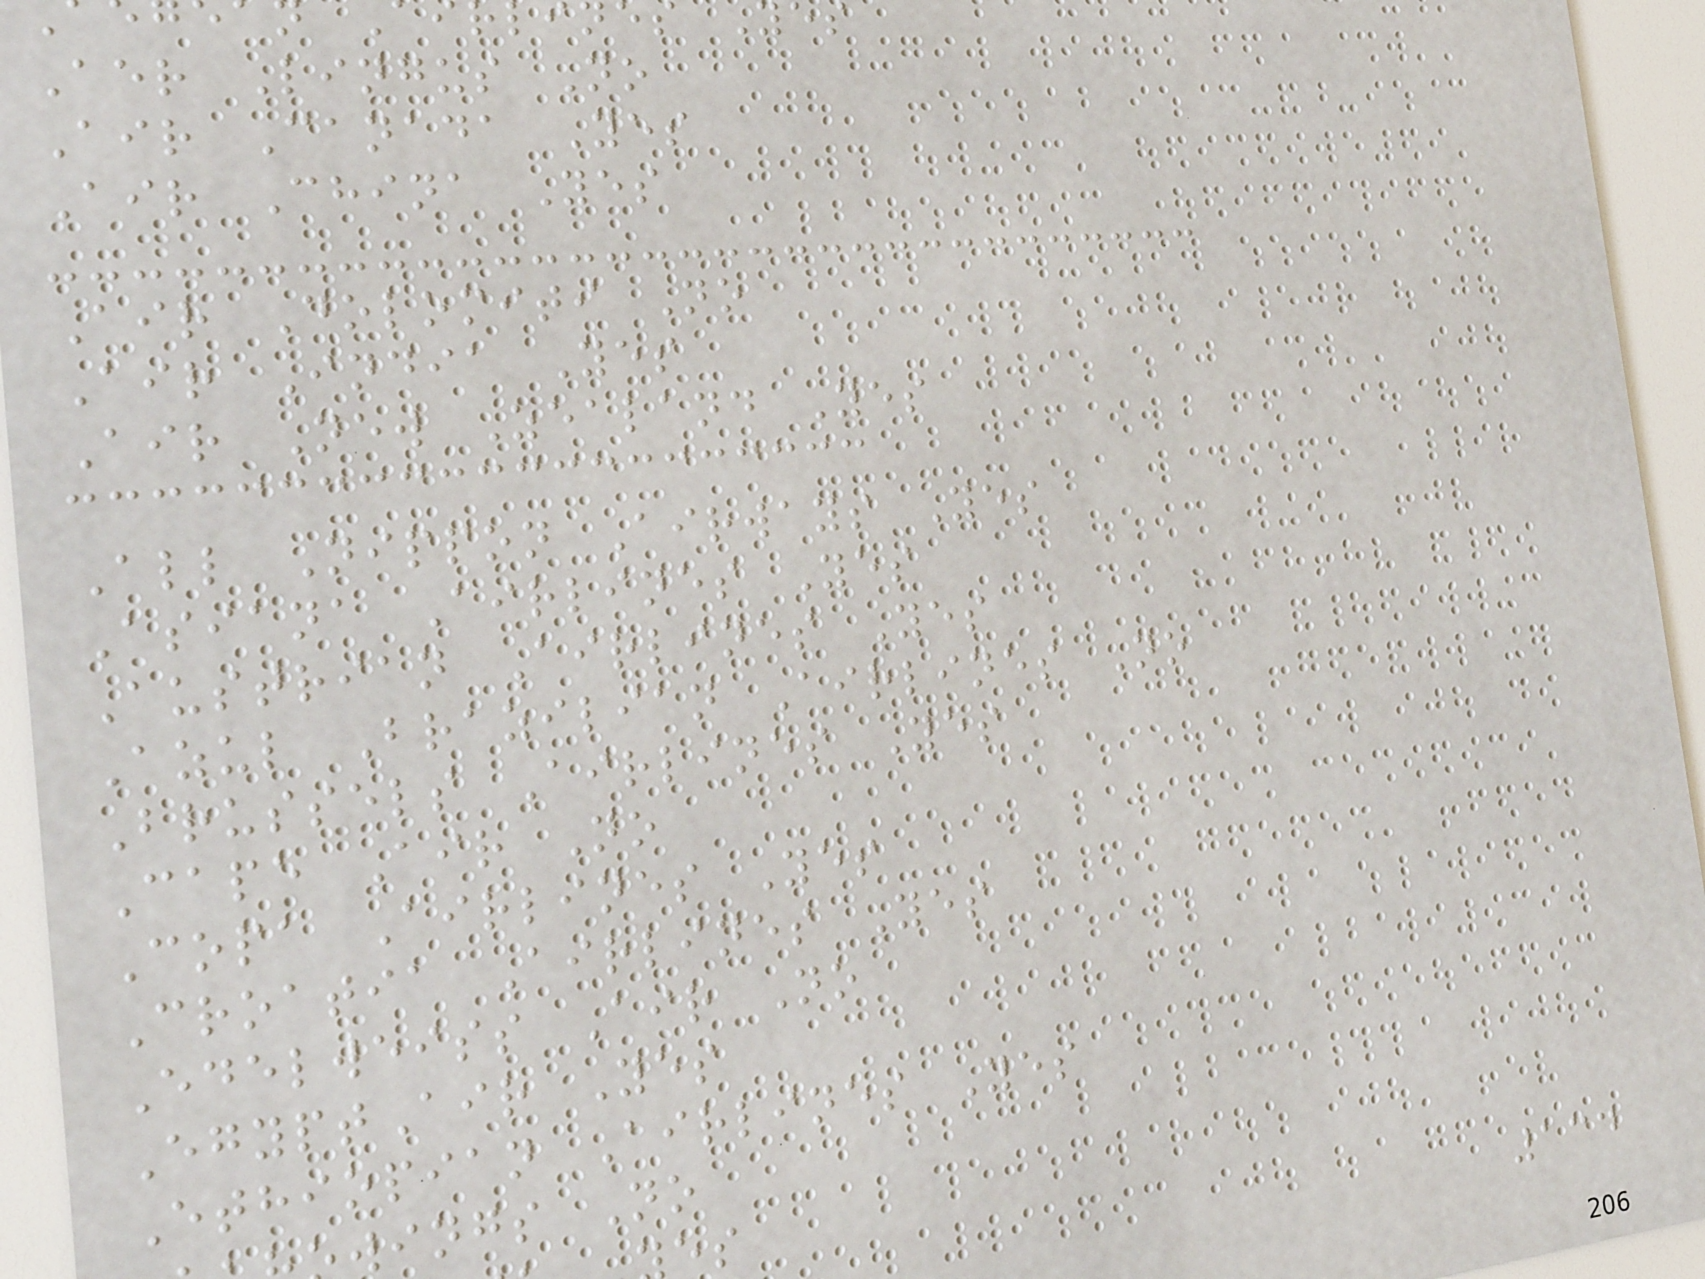Aer Lingus No
Air Canada Yes
Air China Yes
Air Dolomiti No
Air India Yes
Air New Zealand Yes
All Nippon Airways Yes
Asiana Airlines Yes
Austrian Airlines Yes
Azul Brazilian Airlines No
Brussels Airlines Yes
Cape Air No
Copa Airlines Yes
Croatia Airlines Yes
Edelweiss Air No
EgyptAir Yes
Ethiopian Airlines Yes
wings No
134
